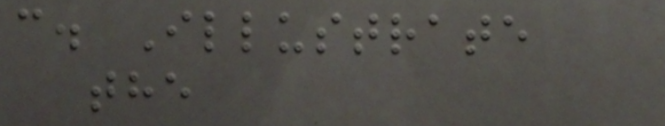c. Illustrate
the
